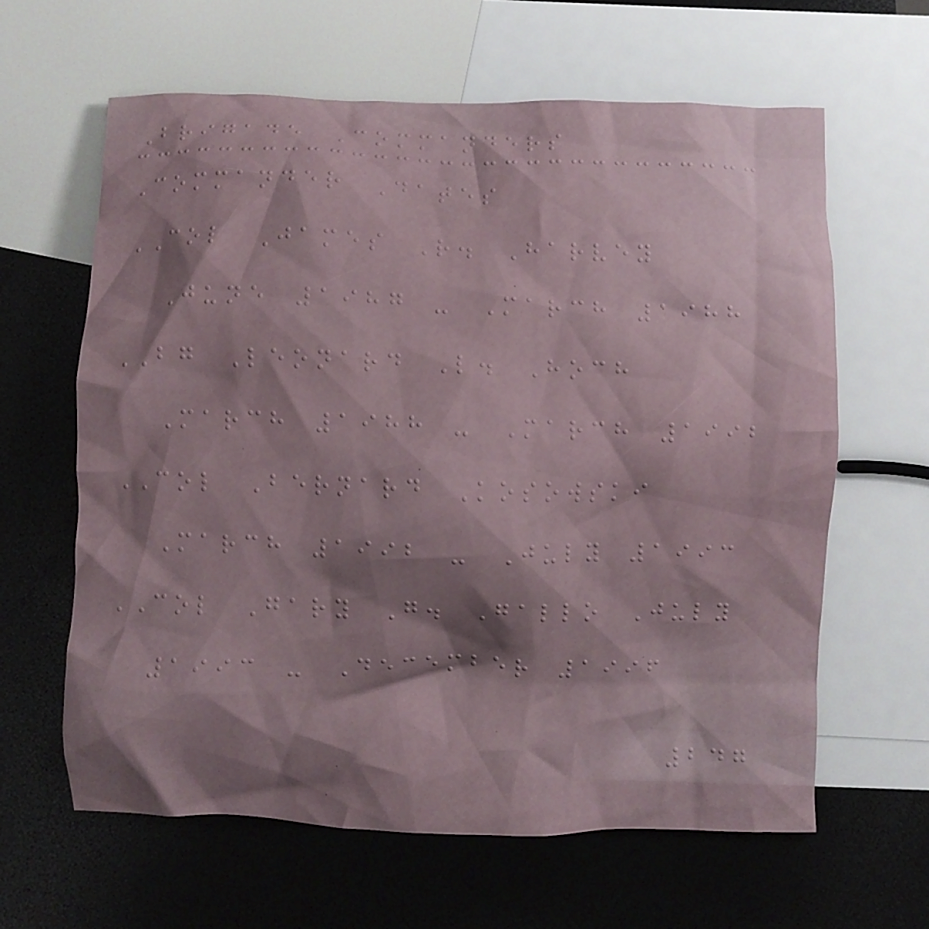Brigade Commanders
Commander Dates
COL James R. Harvey
June 1987 - March 1988
BG Leonard L. Hoch
March 1988 - March 1992
COL Bernard Kosowski
March 1992 - July 1993
COL Gary G. Gallo July
1993 - December 1996
247
